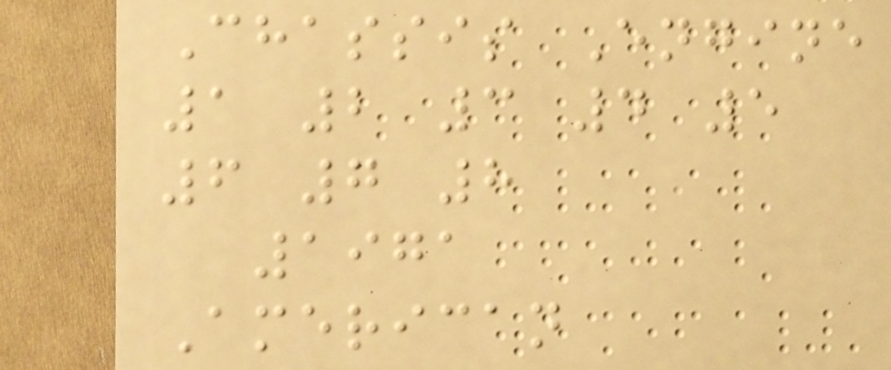Chassis Engine
1 2 3 4 5
6 7 8
1971
American
